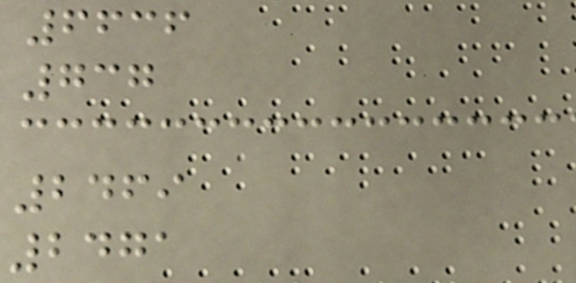6636
737
2469
2471
